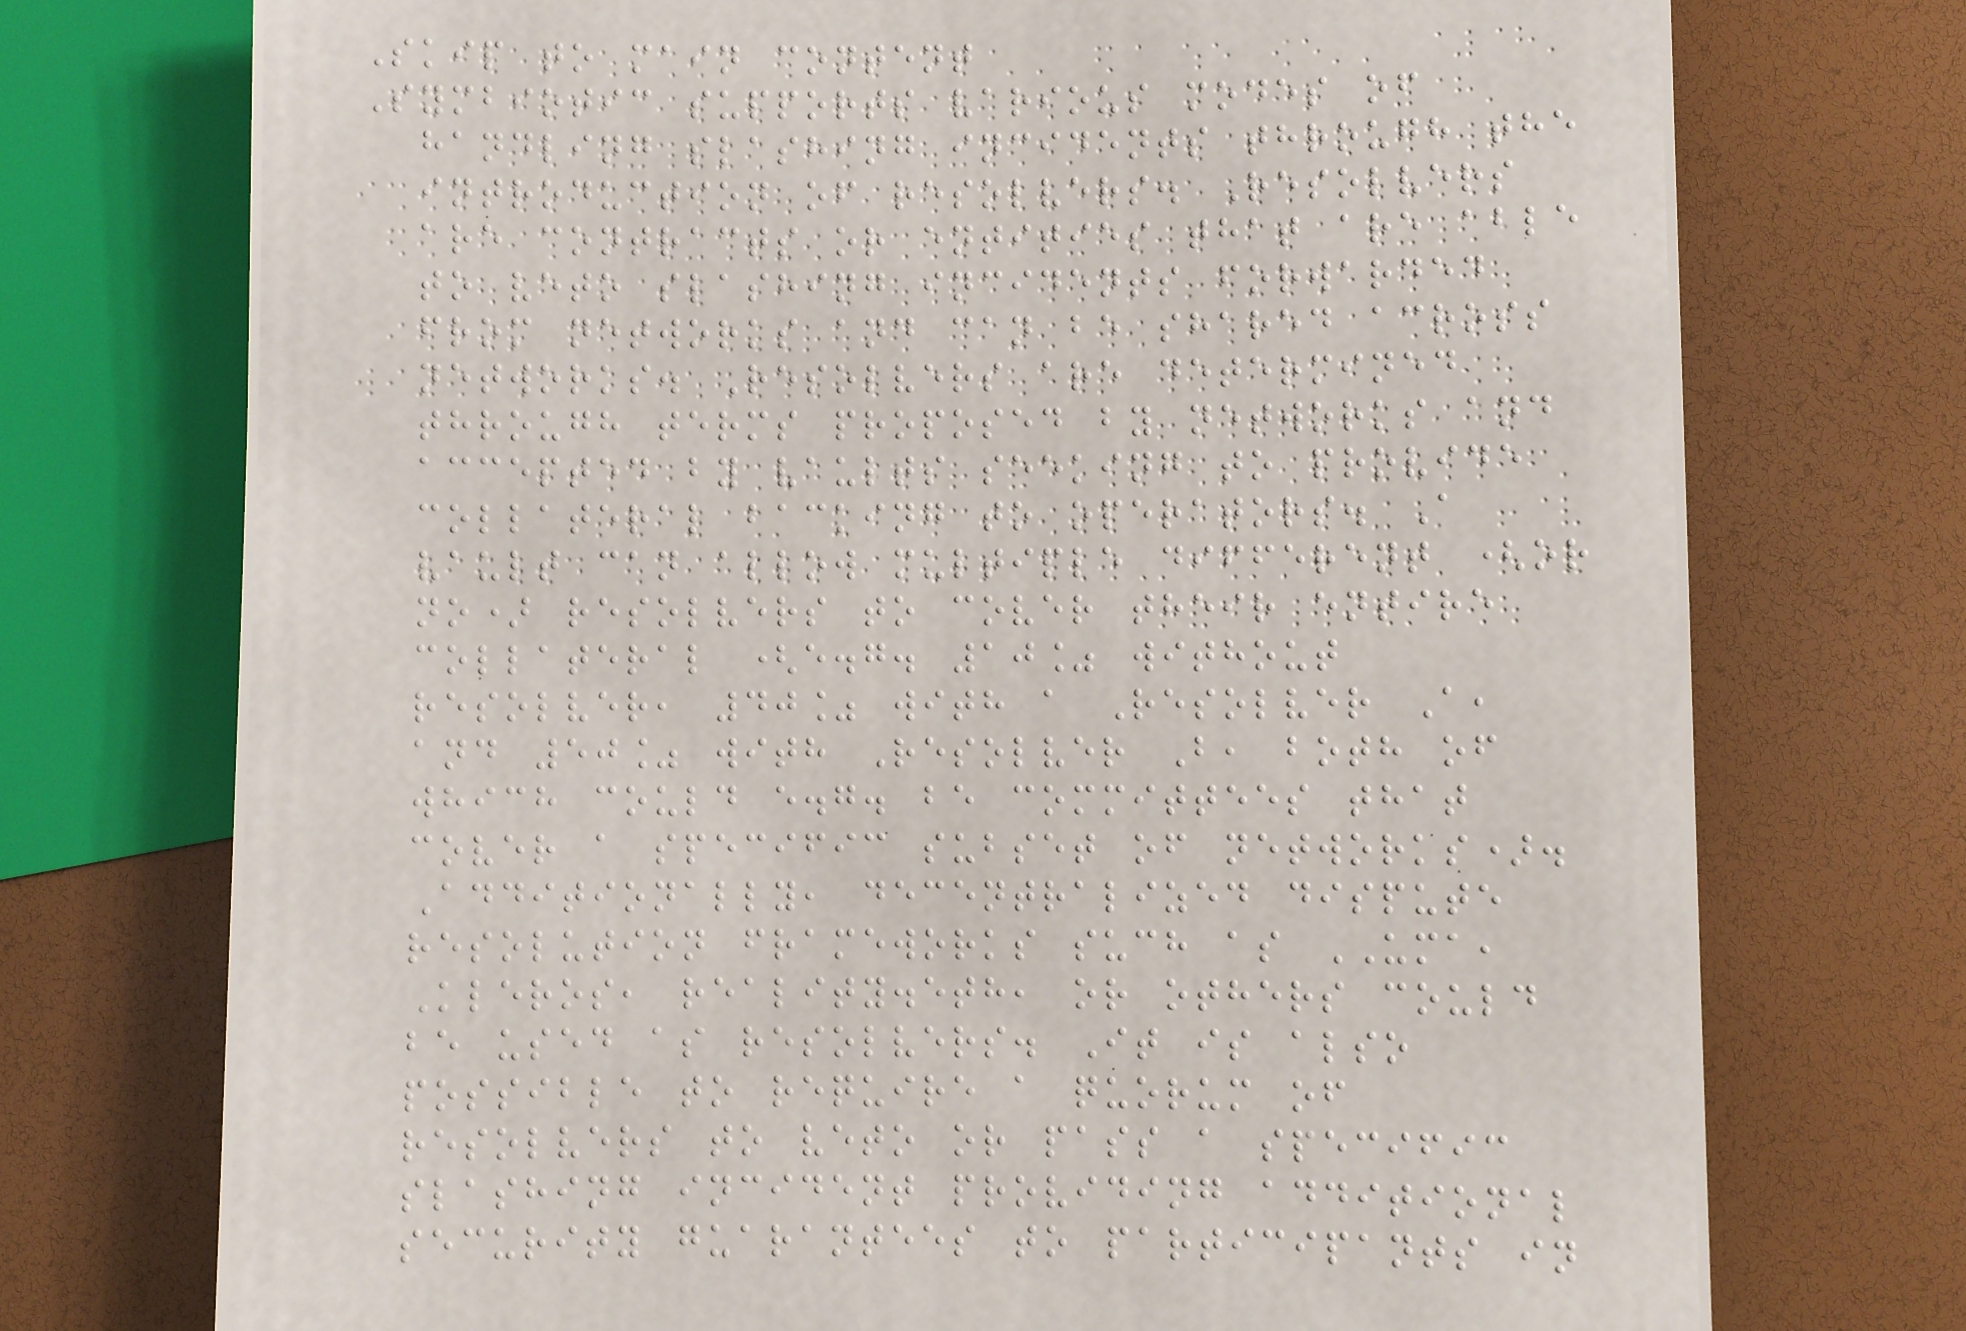Skip to main content
Symbiotic supports various modes of
handling slashing incidents through the
introduction of resolvers. Resolvers
are contracts or entities that are able
to veto slashing incidents forwarded
from networks and can be shared across
networks. Resolvers are determined
through terms proposed by networks and
accepted by vaults seeking to provide
collateral backing to operators. A
vault can allow multiple different (or
no) resolvers to cover their entire
collateral (e.g. 10% without
resolver, 40% with a Resolver A,
and 50% with Resolver B, both of
which could e.g. be committees that
cover a specific subset of networks).
Additionally, decentralized dispute
resolution frameworks such as UMA,
Kleros, reality.eth, or others could
be used as resolvers. It is also
possible to require a quorum of
resolvers to veto or pass a specific
slashing incident providing additional
security guarantees to participants in
